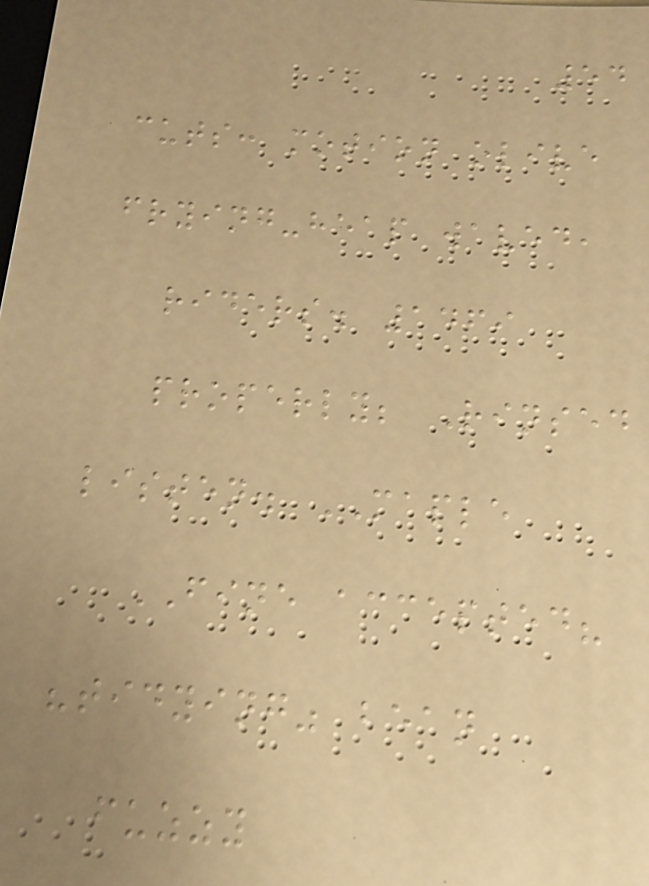54
cuts: motion olive
frying-heap waved,
riders. 1469
properly; Rinsed
listen. MAPLE
FINE accepted?
"tidying" bean
fuzzy
